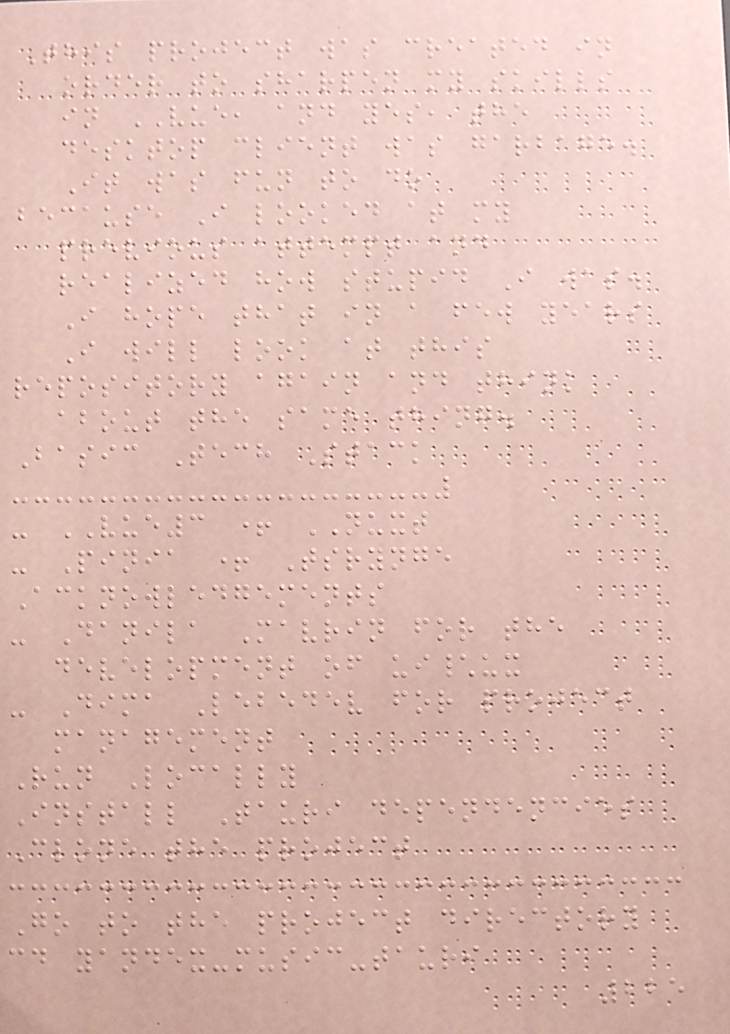This project was created in
order to sharpen my skills
in VUE, and yes, the
desktop client was garbage.
It was fun to do
because I looked at my
previous attempt and
realized how stupid I was.
I hope that in a few years
I will look at this
repository again and think
about the same thing.
Basic Tech Stack
- VUE3 + NUXT
- Pinia + Tsrynge
Acknowledgements
- Danila Mavrin for the
development of ui\ux
- Dima Lebedev for project
management
Run Locally
Install Tauri dependencies
Clone the project
Go to the project directory
cd yandex-music-tauri
225
